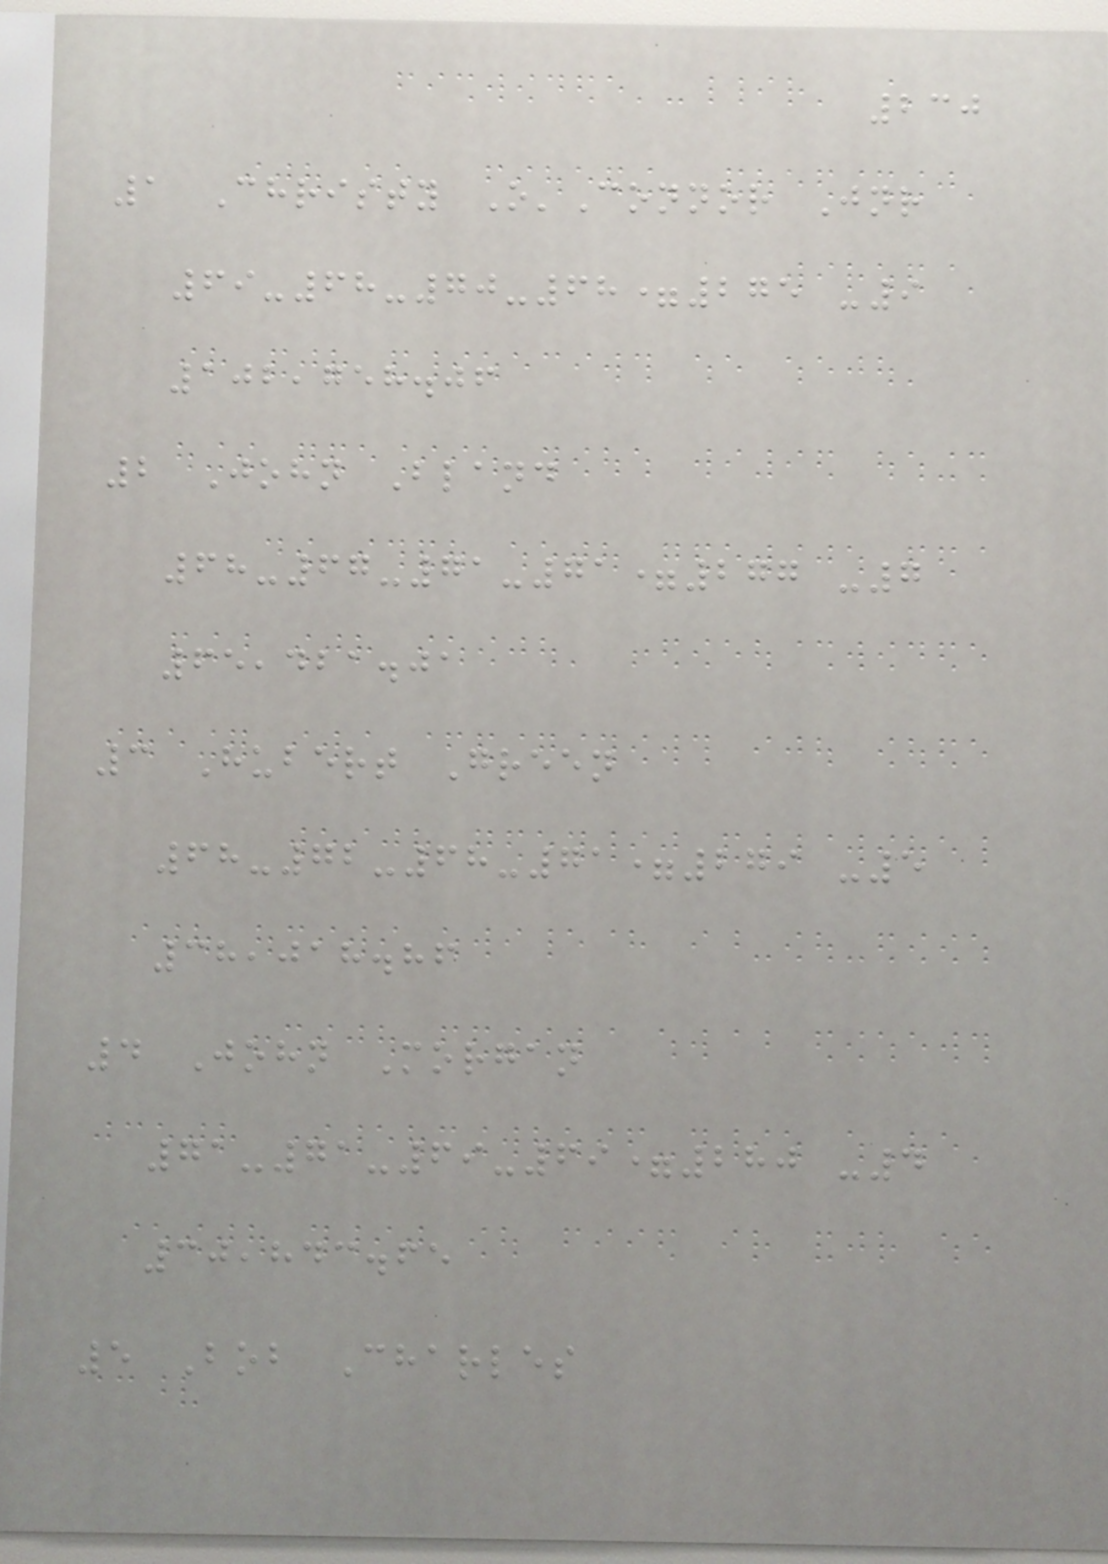230
1 Christy O'Connor Jnr
69-68-70-68=275 -9
102,758.06
2 John Bland
68-67-71-71=277 -7
65,421.01
3 Hubert Green
68-72-68-71=279 -5
38,018.86
4 John Morgan
71-71-69-69=280 -4
30,843.65
5 Bob Charles
